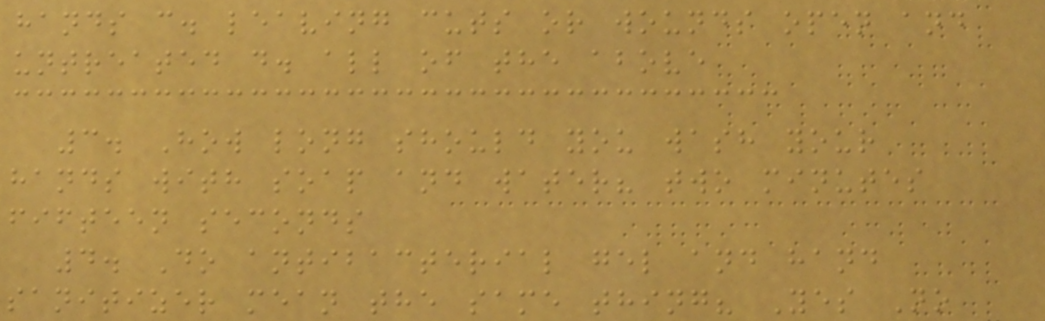hands c. leaving cuts or wounds open and
untreated d. all of the above
3. How long should you wash your
hands with soap and water? two minutes
fifteen seconds
4. Do antibacterial gel and hand
sanitizer mean the same thing? Yes No
